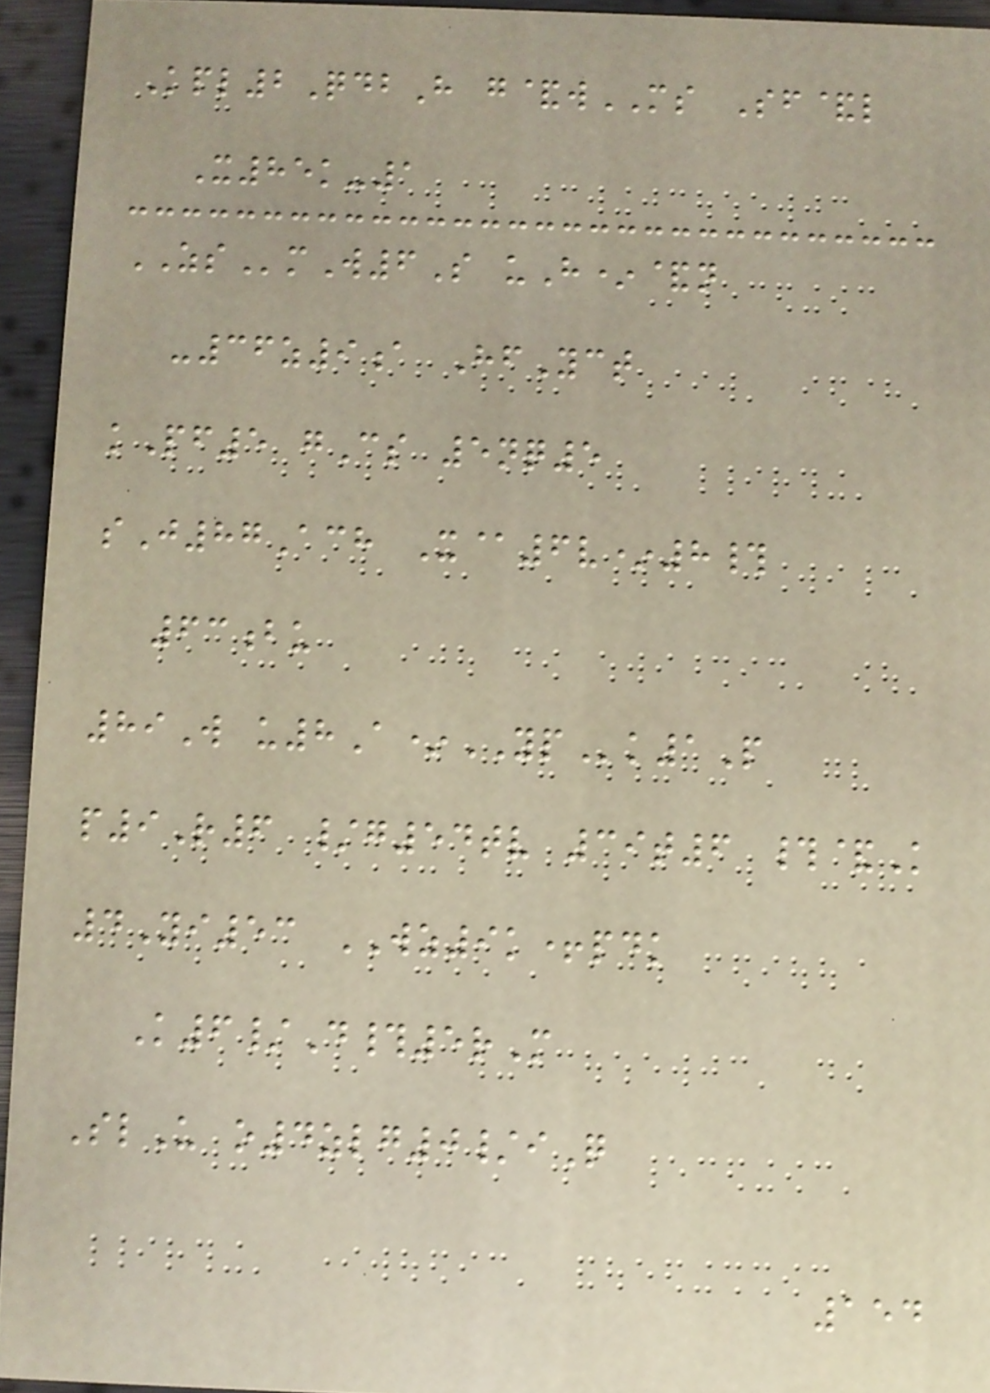Kpl2QdbH g&wMS Sf&l
X85k-1
ZSmW6S uH*&n
-36z9a HfYct
kPf5 gCs 5nq5
sJ87Ach X@6v*8#
63bu
89W u8A*YPk1P
p9R6 /g54tv 39t6 #&K
4Yi53 WZ9k+pdk
K6/D#5rM
SlU o4zlg0/iQ
154
